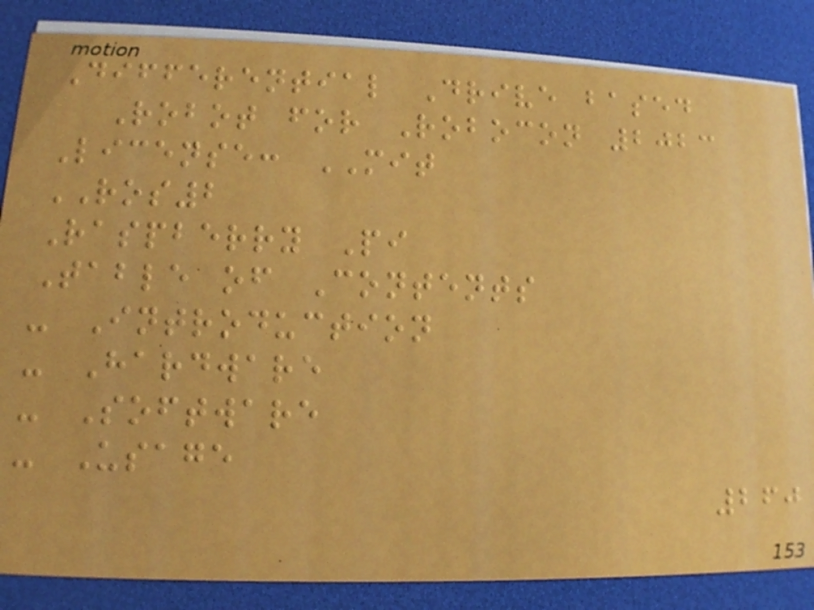Differential Drive based
Robot for Robocon 2023
License: MIT
ROS2
Raspberry Pi
Table of Contents
- Introduction
- Hardware
- Software
- Usage
260
